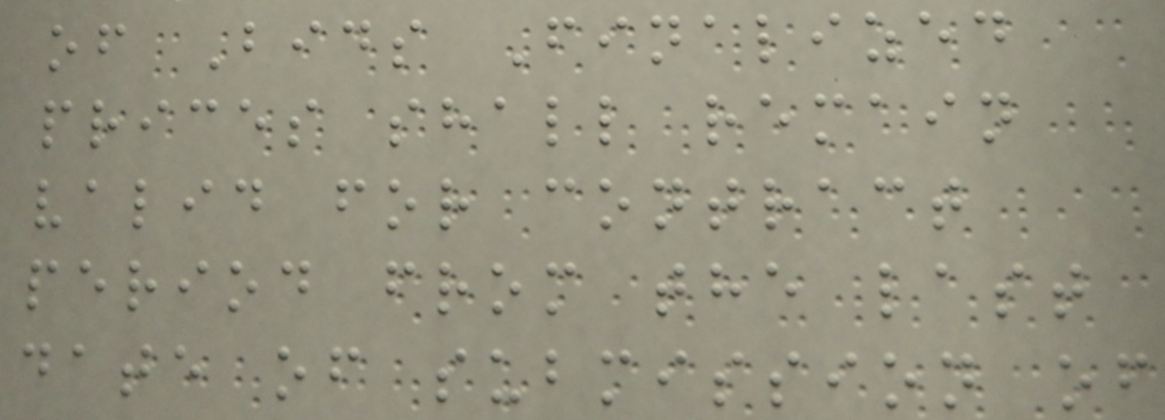of Bids Finalized
prices shall remain
valid for contract
period from the last
date of submission of
